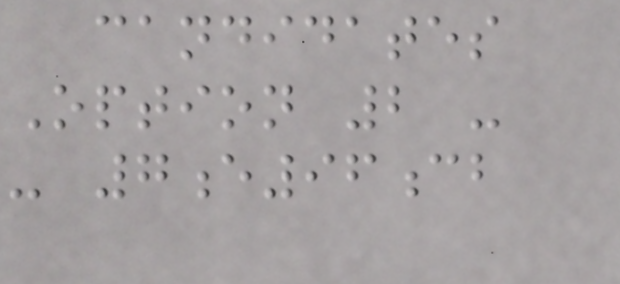candidates
Option 2 -
- 7e96cb
